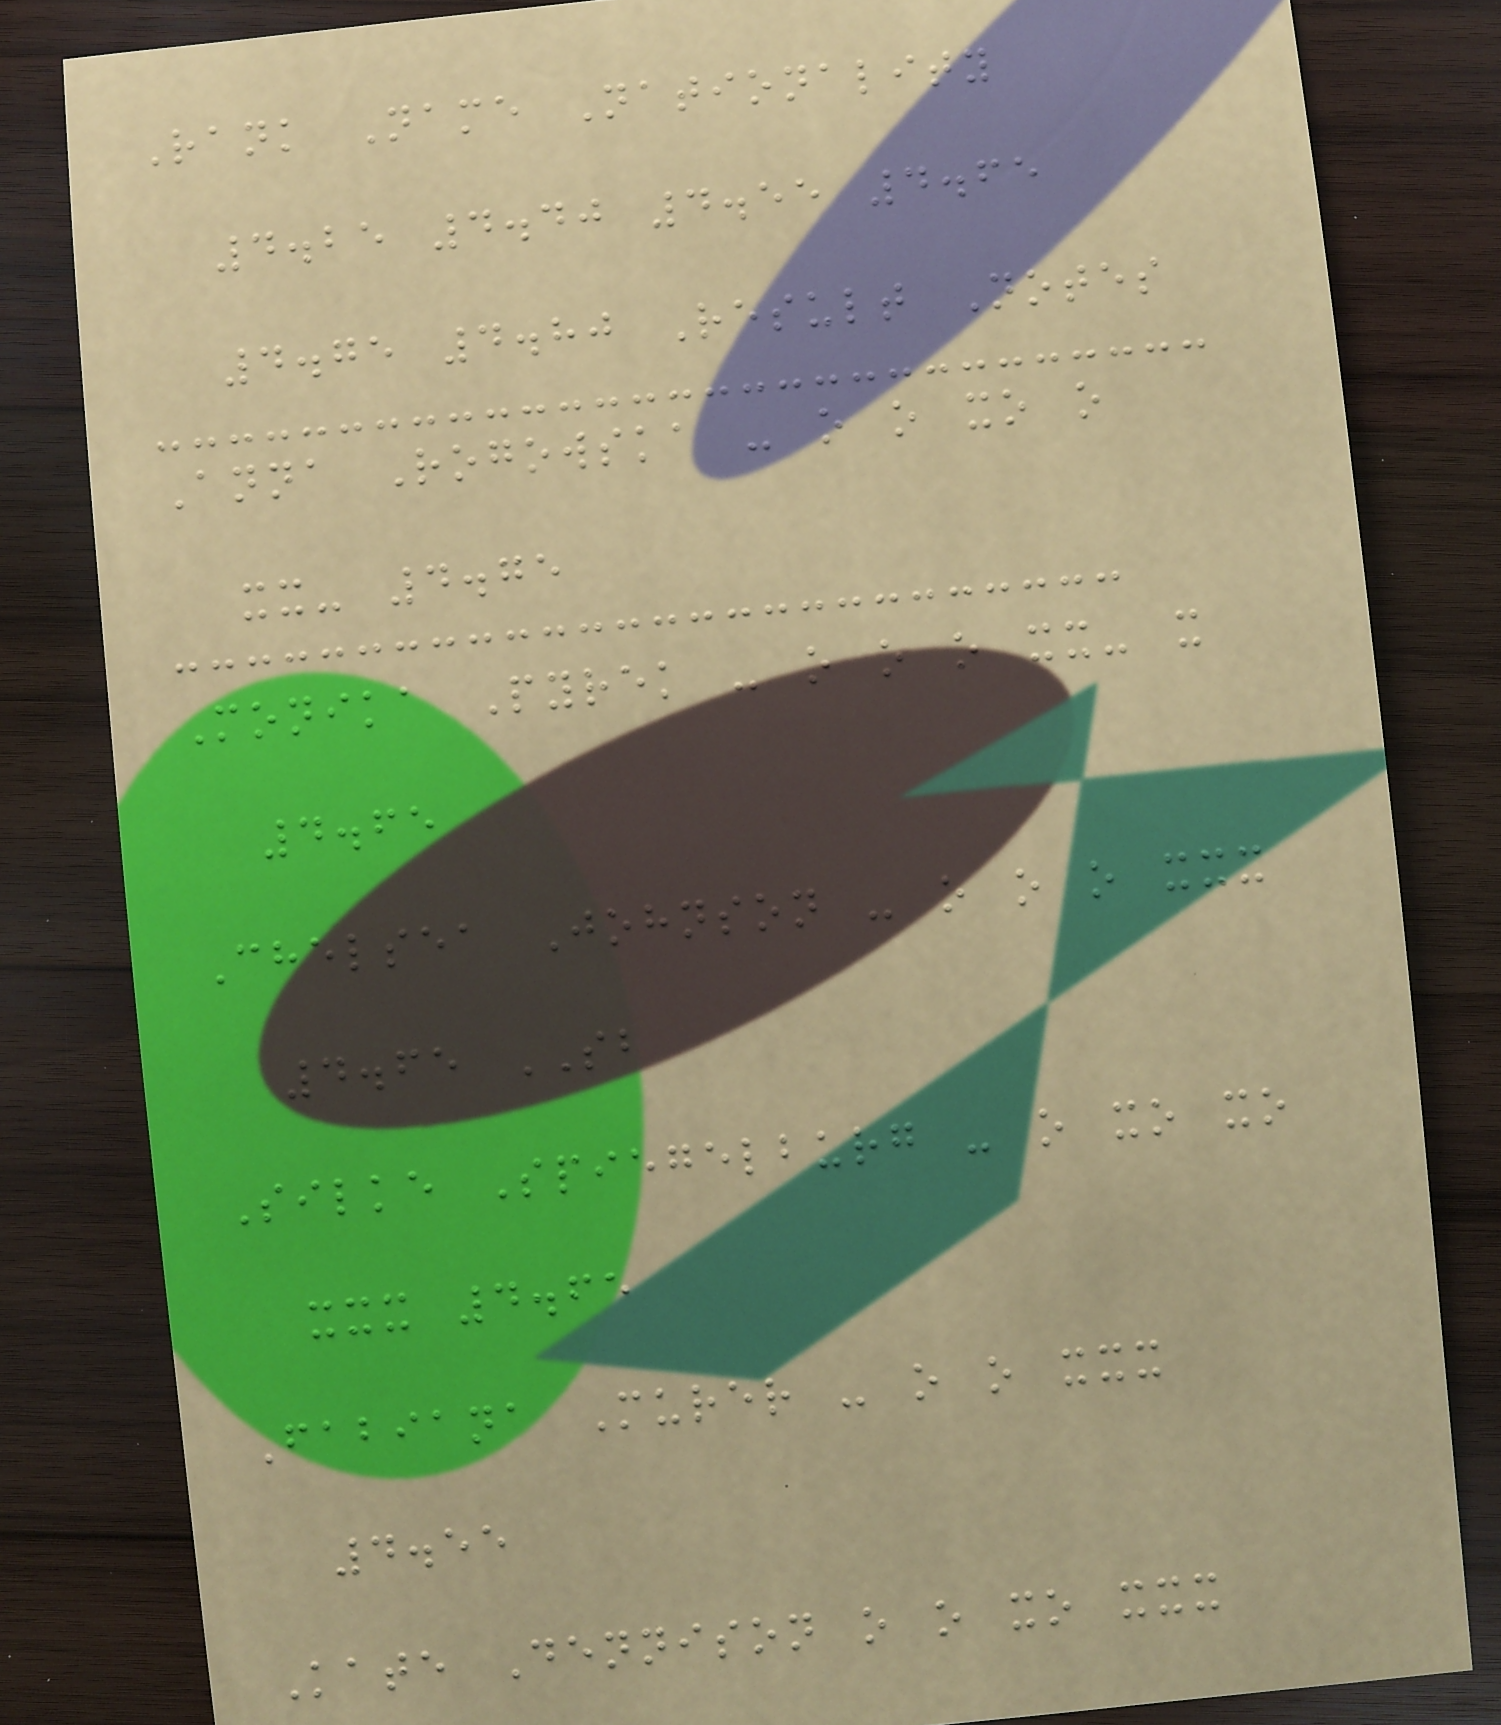Rank Name Nationality
4.25 4.40 4.55 4.65
4.75 4.80 Result Notes
Anna Rogowska - o o xo o
xx- 4.75
Monika Pyrek - o o o xx- x
4.65
Chelsea Johnson - o o o xxx
4.65 SB
Silke Spiegelburg - o xo xo
xxx 4.65
Fabiana Murer - o o xxx
4.55
Kate Dennison o o xo xxx
